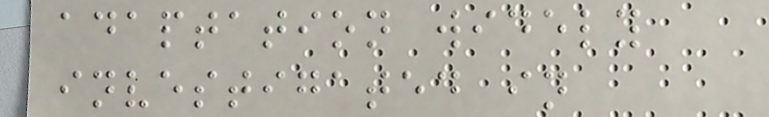adaptation widely
investigated in
